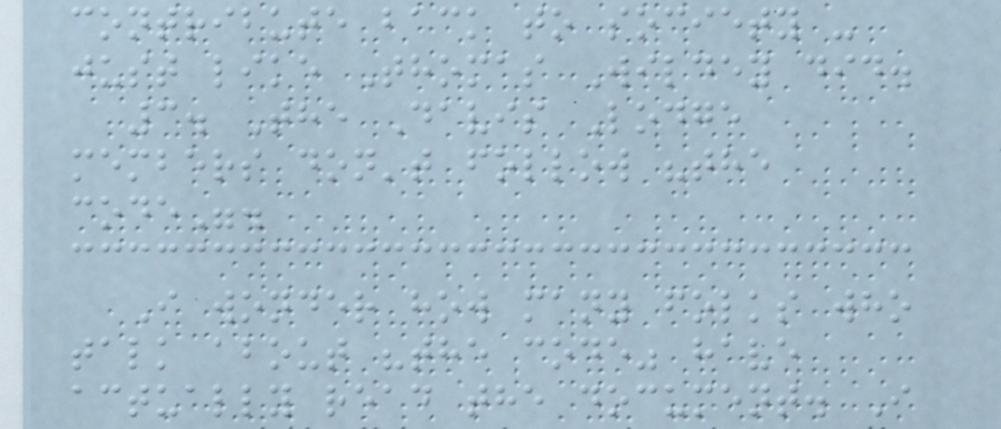contribute back to society -
just like Thomas Wildey did.
3. The Davis Lodge
members don't follow "the
code".
I wonder how many folks who
talk about "the code" have
actually read the document. I
